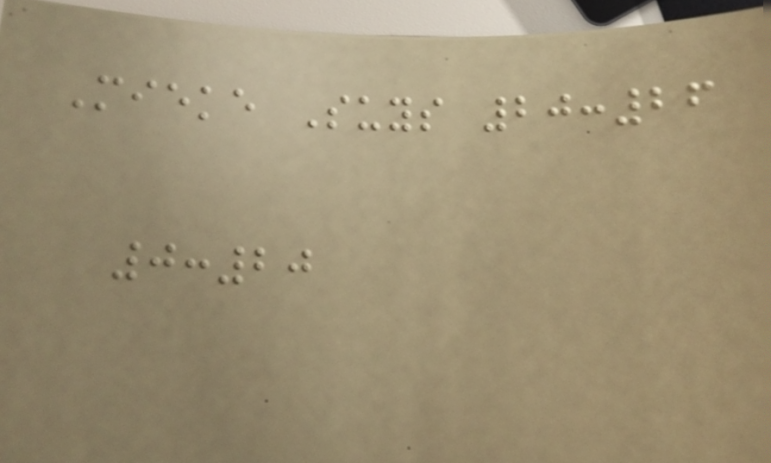Mieke Suys 20:26
0:20
